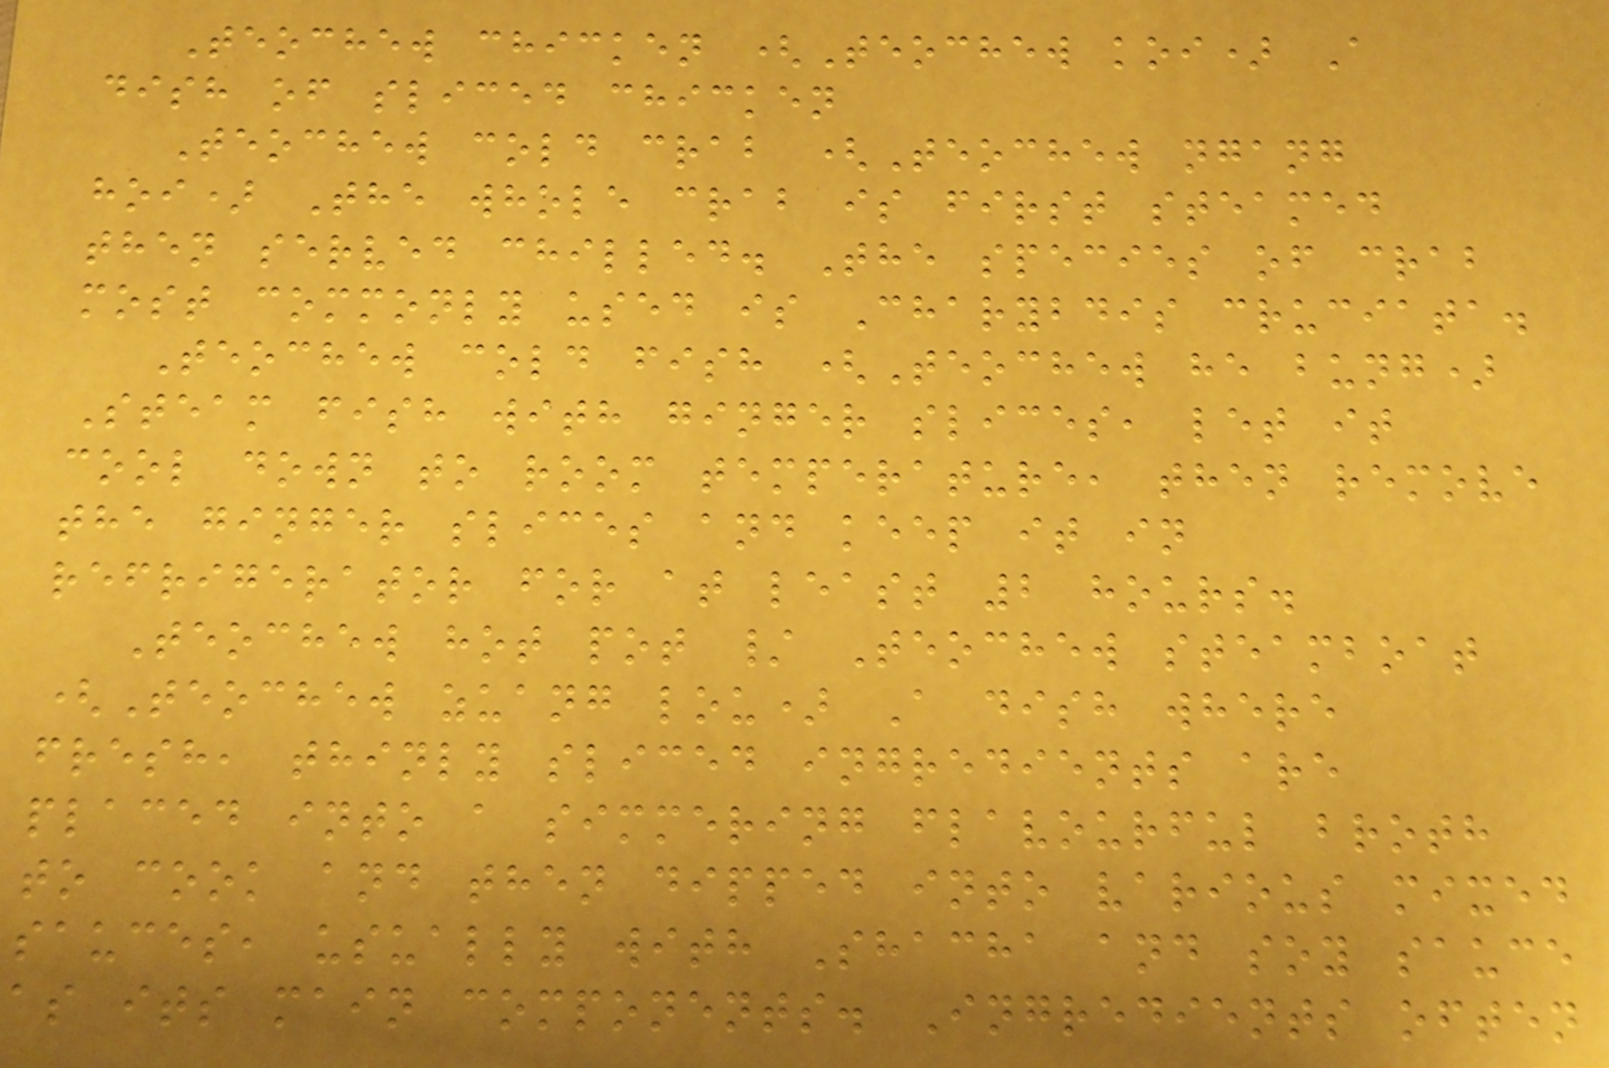Teochew chicken (Teochew koi) A
dish of sliced chicken
Teochew cold crab (Teochew ngang
hoi) The whole crab is first steamed
then served chilled. The species of crab
most commonly used is Charybdis cruciata.
Teochew cold fish (Teochew he bung)
Steam fish with ginger slices, let it
cool down to room temperature, then remove
the ginger slices and keep it in
refrigerator for at least 2 hours.
Teochew hot pot / Teochew steamboat
(Teochew zuang lou) A dish where
fresh, thinly sliced ingredients are
placed into a simmering flavourful broth
to cook and then dipped into various mixed
sauces, usually with Shacha and soy sauce
as its main components. Ingredients often
